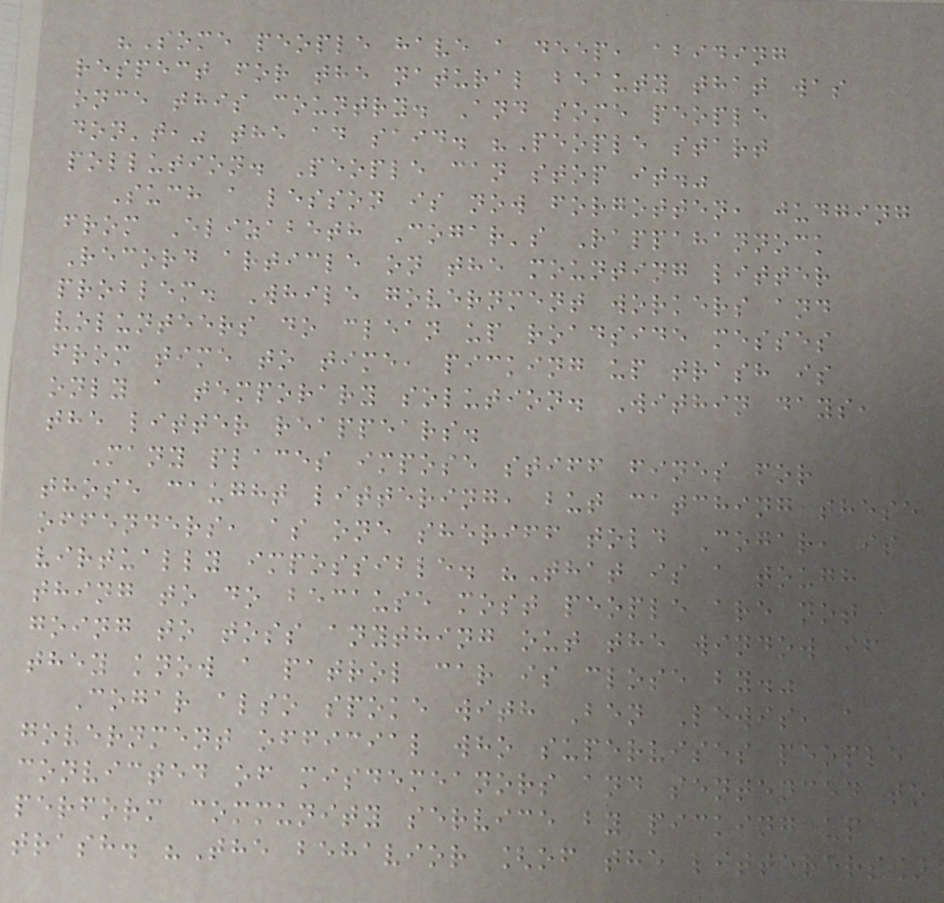"Some people have a deep, abiding
respect for the natural beauty that was
once this country. And some people
don't," the ad said. "People start
pollution. People can stop it."
Such a lesson is now forgotten, judging
from Elizabeth Cogar's Rappahannock
Record article on the mounting litter
problem. While government workers and
volunteers do clean up roadside messes
from time to time, picking up trash is
only a temporary solution. Within days,
the litter reappears.
Many places impose stiff fines for
those caught littering, but catching these
offenders, as one sheriff told Cogar, is
virtually impossible. "That is a tough
thing to do because most people are not
going to toss anything out the window if
they know a patrol car is close by."
Cogar also spoke with Ben Lewis, a
government official who supervises people
convicted of misdemeanors and sentenced to
perform community service by picking up
trash. "The behavior [of the litterers]
